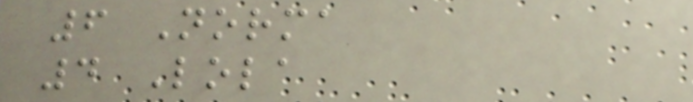6 Norma
4 Lola
